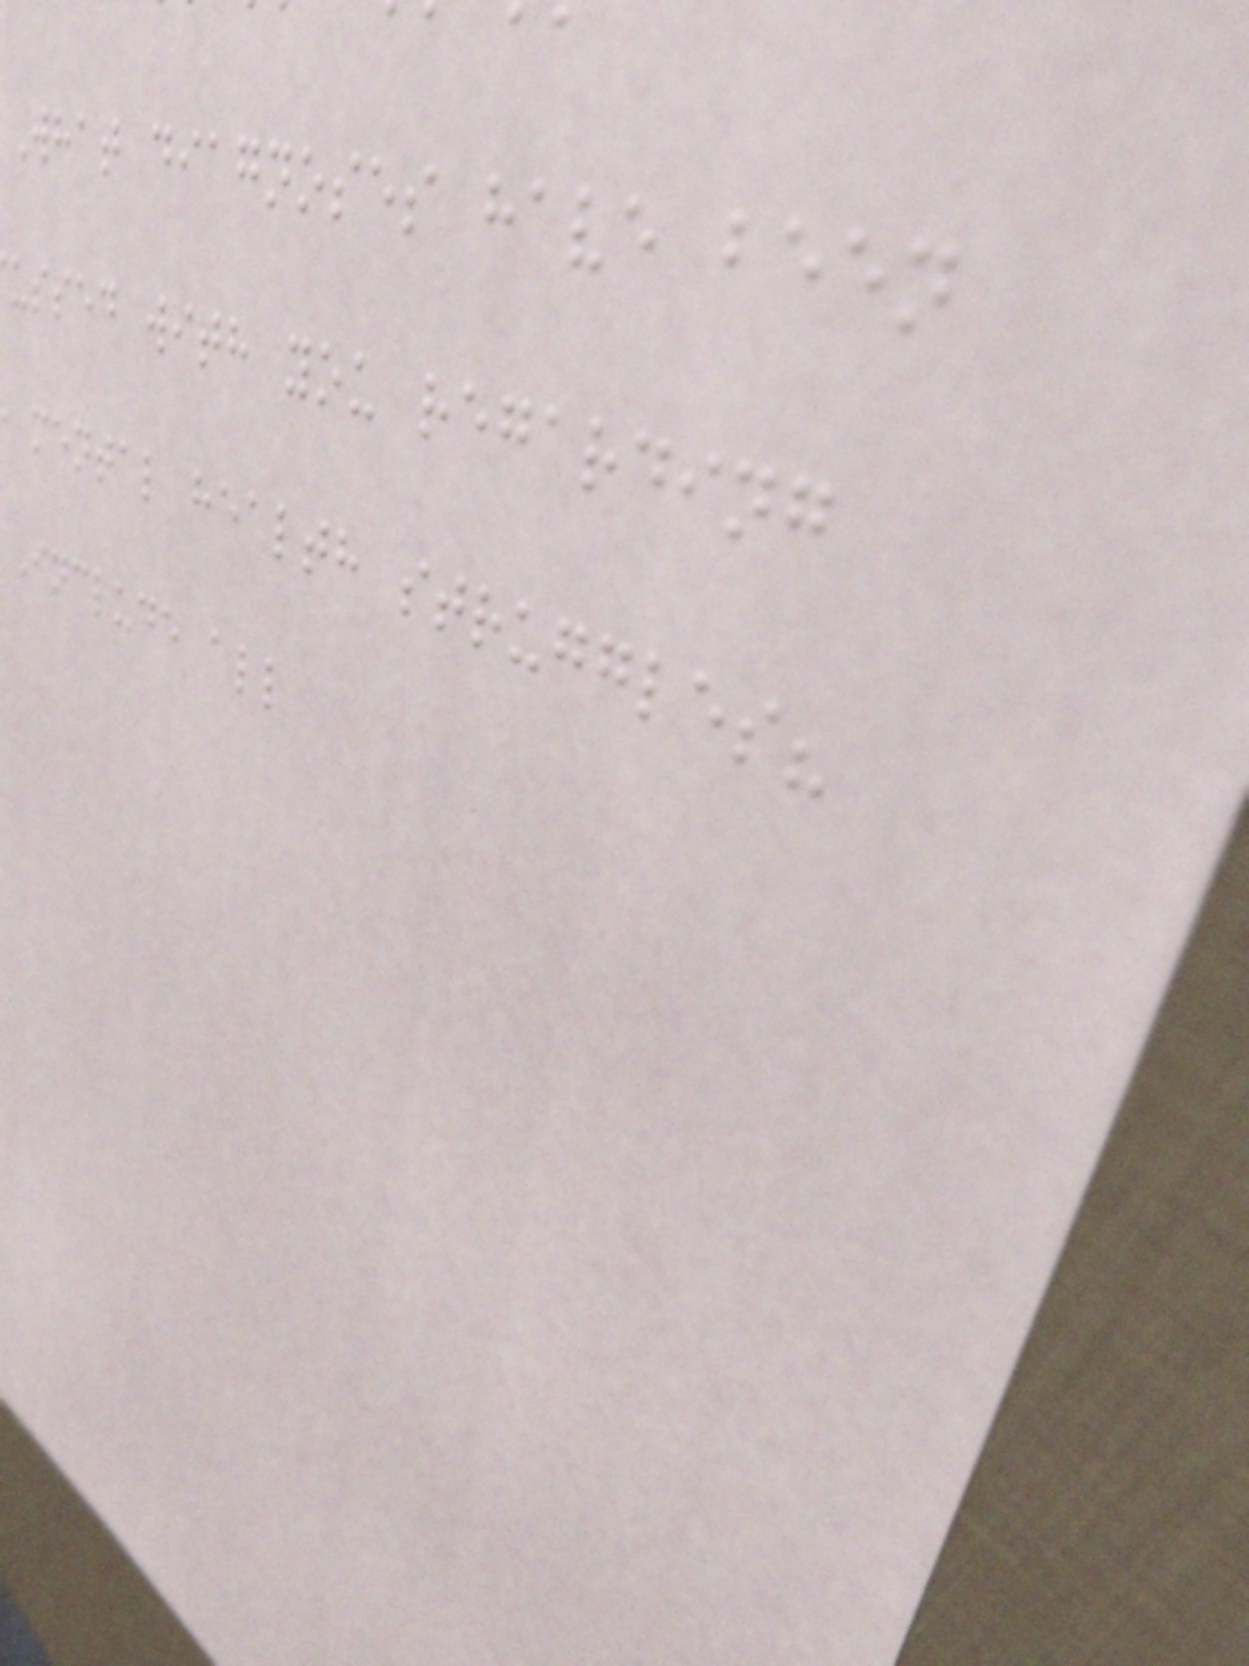What diagnoses have been
ussed with you regarding
mental health struggles?
Include all
